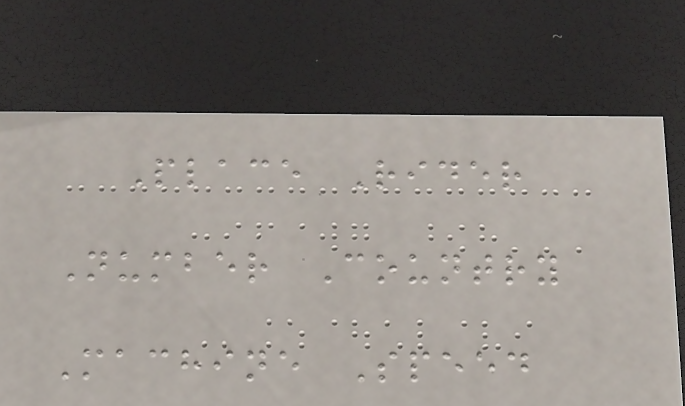Place Rider
Number Country
Machine Speed
